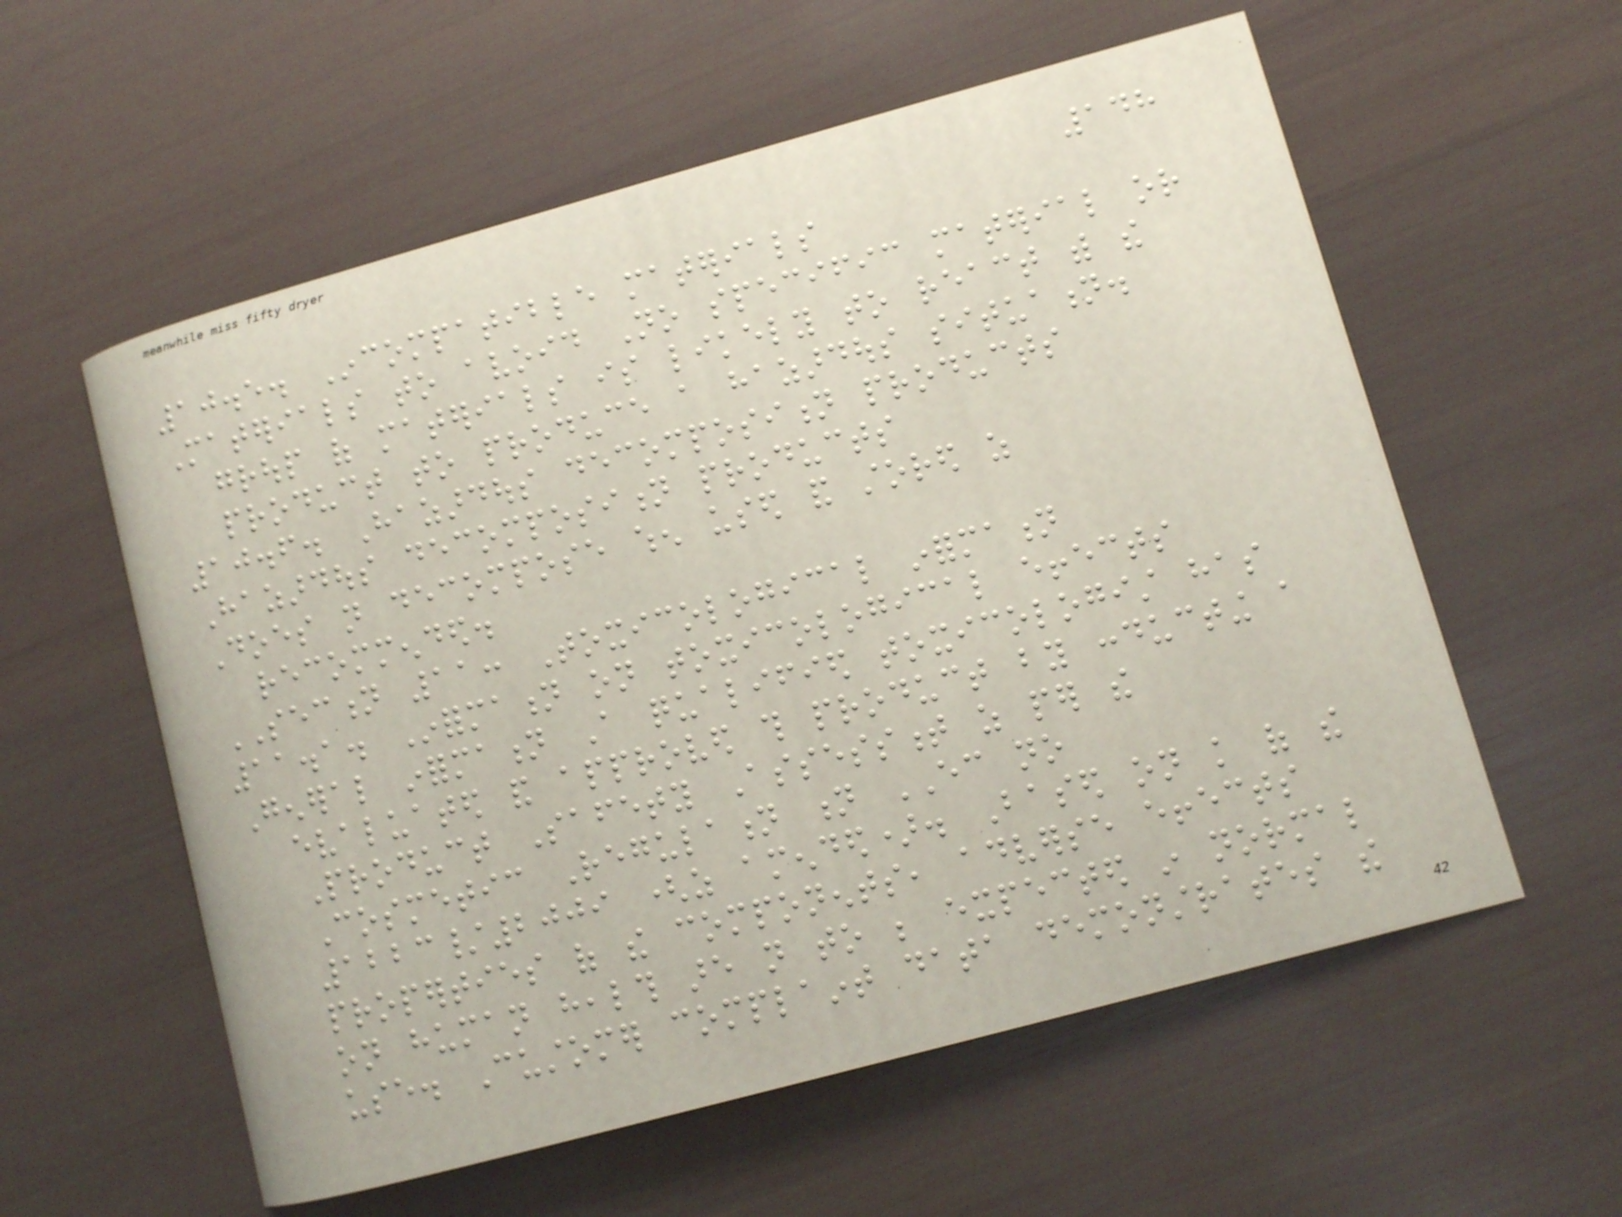148
10.5. Incompatible materials
Materials to avoid No specific material or
group of materials is likely to react with the
product to produce a hazardous situation.
10.6. Hazardous decomposition products
Hazardous decomposition products
Does not decompose when used and stored as
recommended.
SECTION 11: Toxicological information
11.1. Information on toxicological effects
General information A qualified toxicologist has
evaluated and approved this product by conducting a
Product Safety Assessment as per the
Cosmetic Regulation n EC no
1223/2009 (as amended). Based on knowledge of the
properties of the components, adverse effects
on human health are not to be expected in normal
use. Customer complaint data demonstrates the
